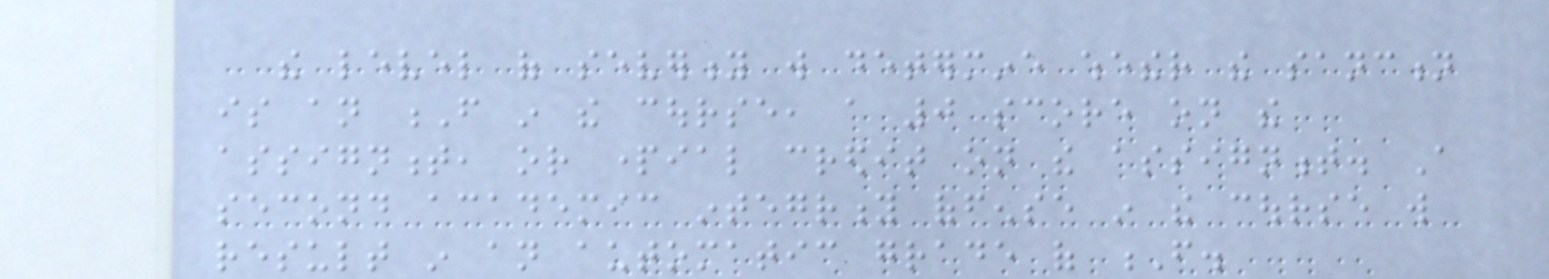the level of severity will determine whether the sanction
is an F in the course, a 0 score on the
assignment, or partial credit on the assignment. A
second academic integrity offense in the course will
result in an automatic grade of F.
